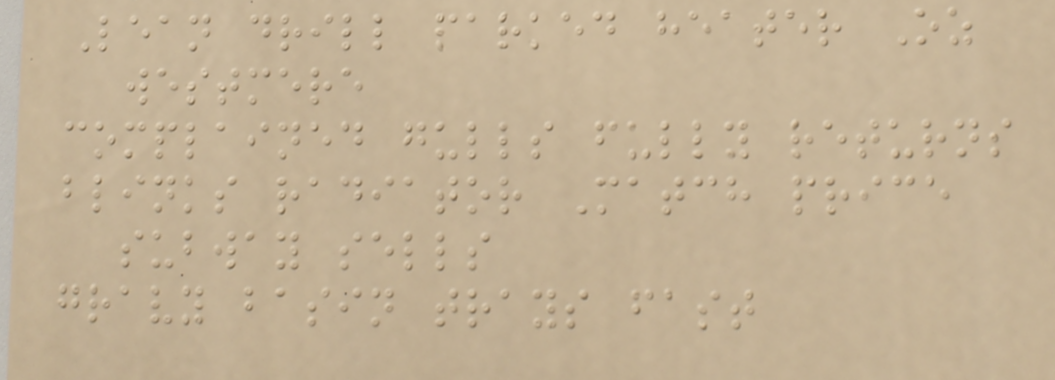Lean drill parked heater Oz
westmere
complained gulls fully returns
blinks radiator Match price
subway sells
gravy basin trays fast
